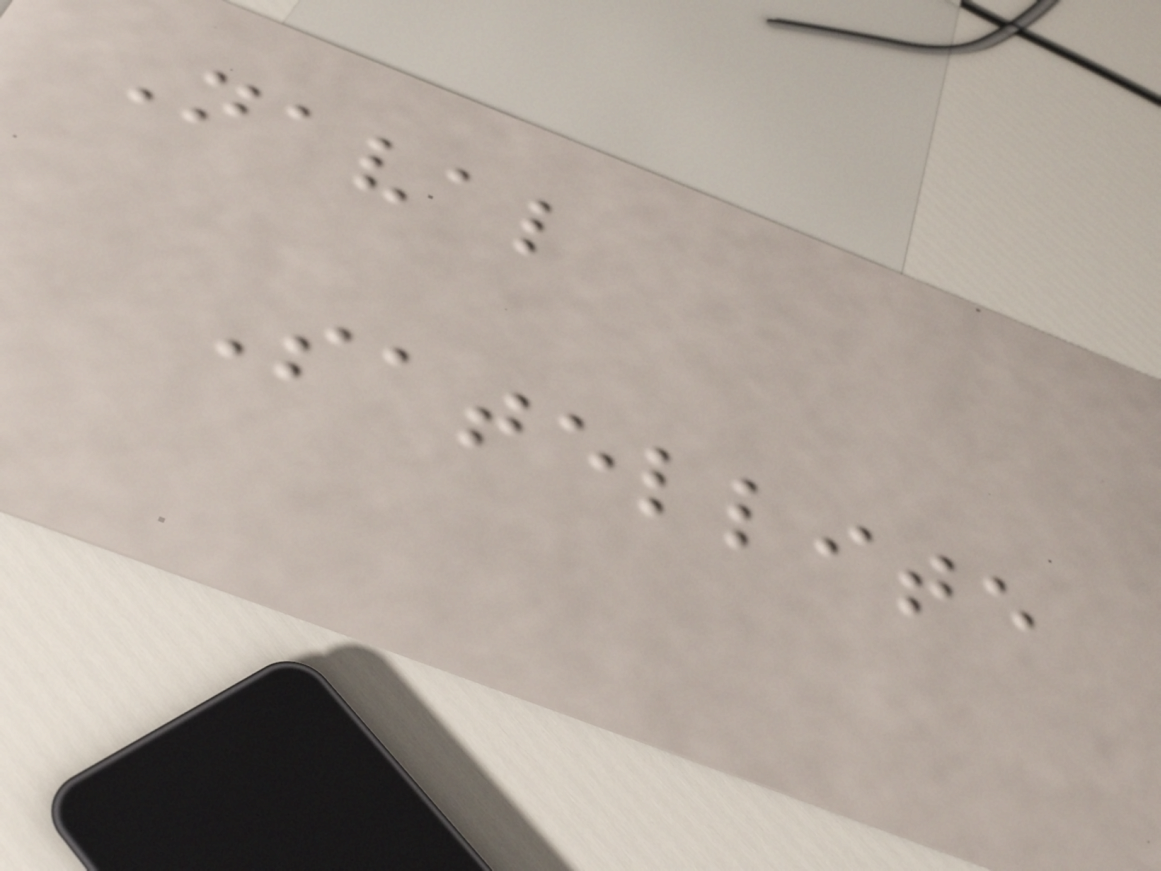Naval
Satellite
